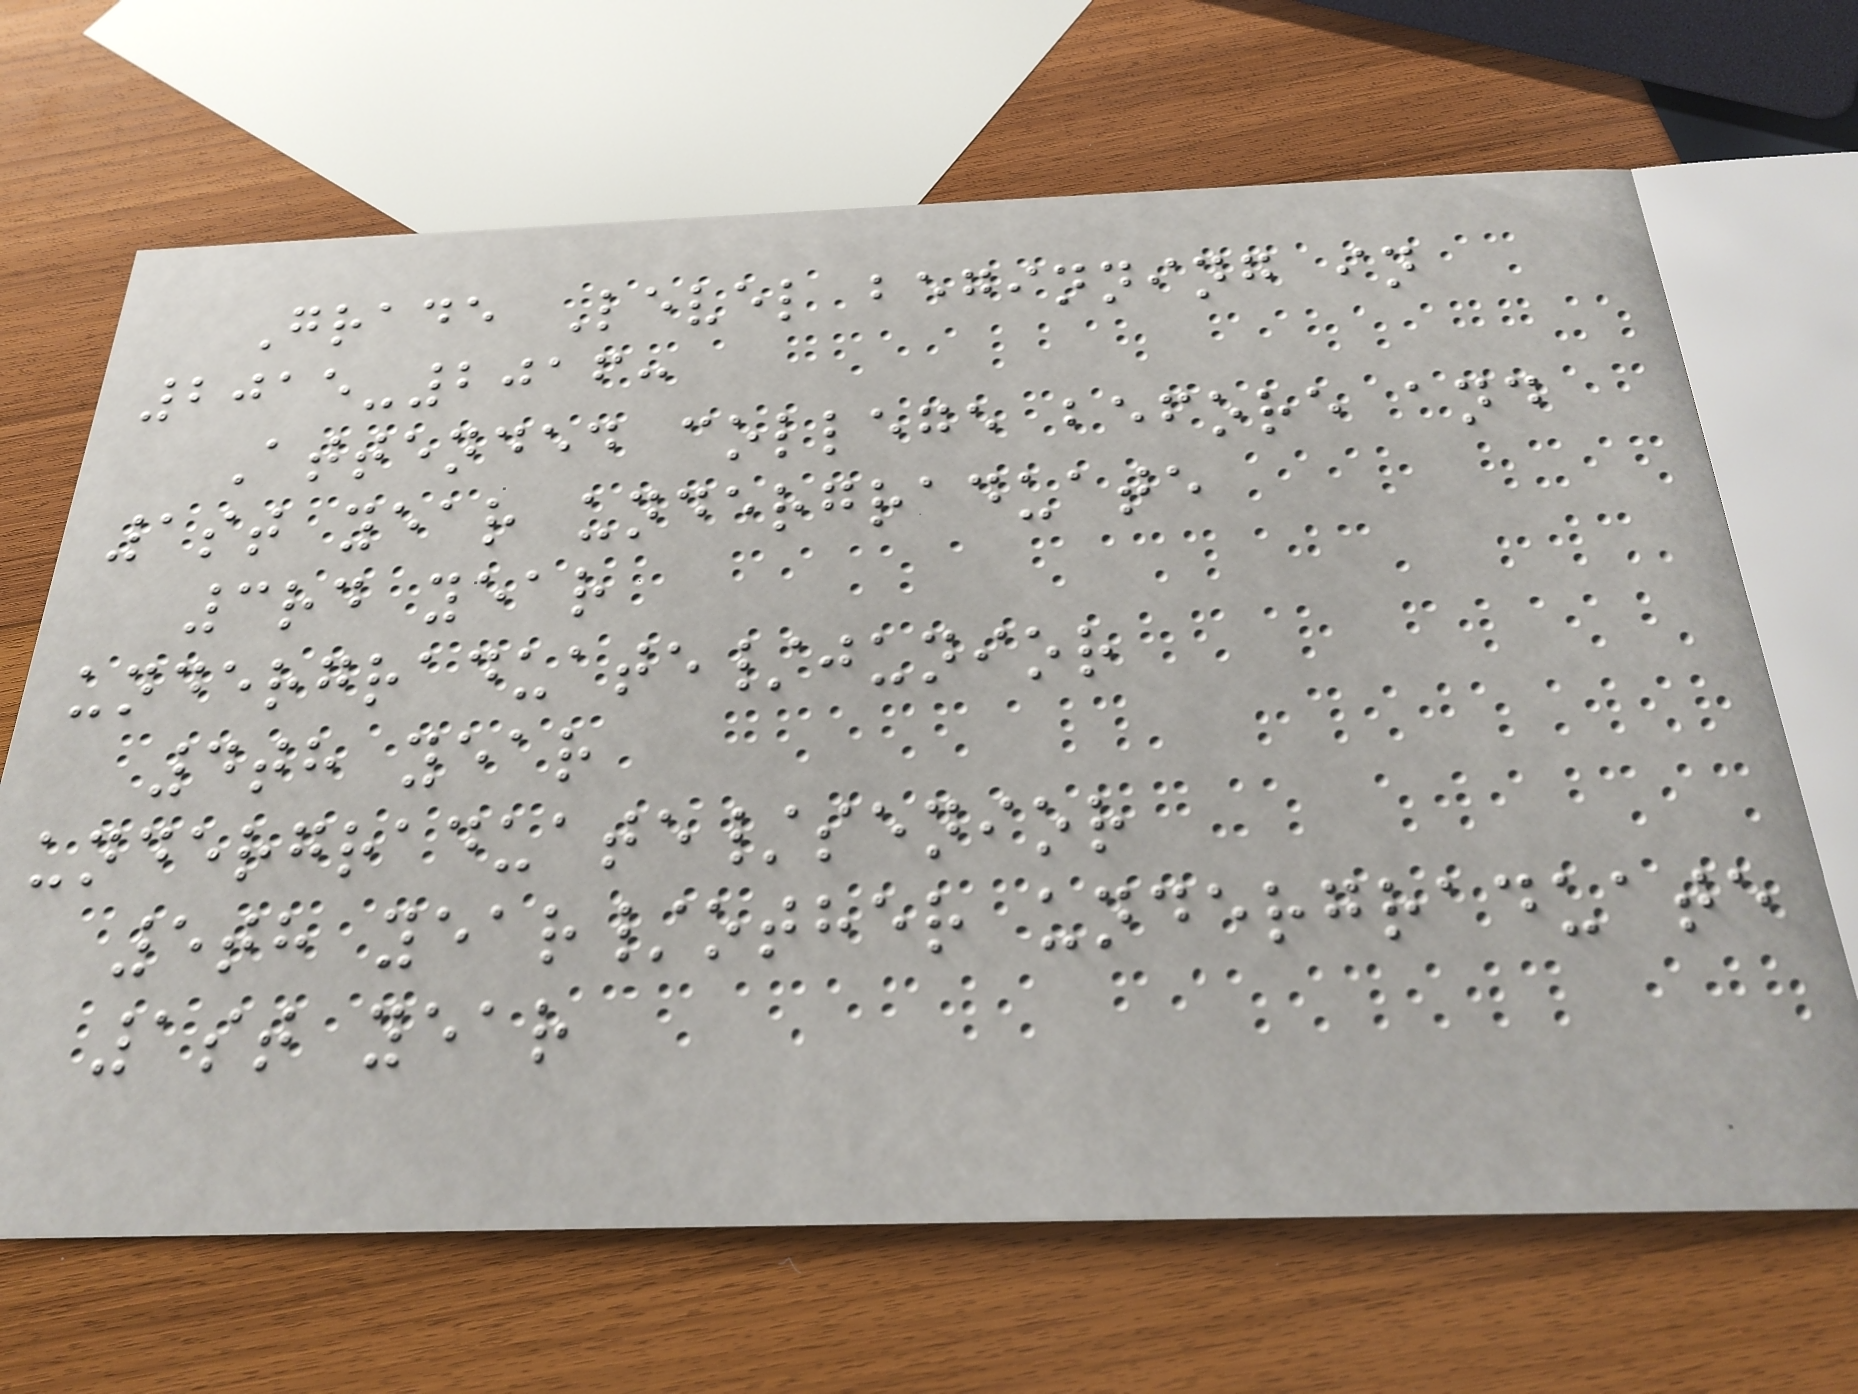Grade Level beginning in
2015-2016:
Attended college before and
1st year undergraduate
3rd year
undergraduate/junior
4th year
undergraduate/senior
5th year/other undergraduate
1st year
